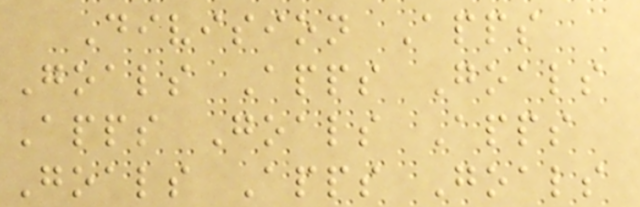Division Apps
Goals Apps Goals
Apps Goals Apps
Goals Apps Goals
